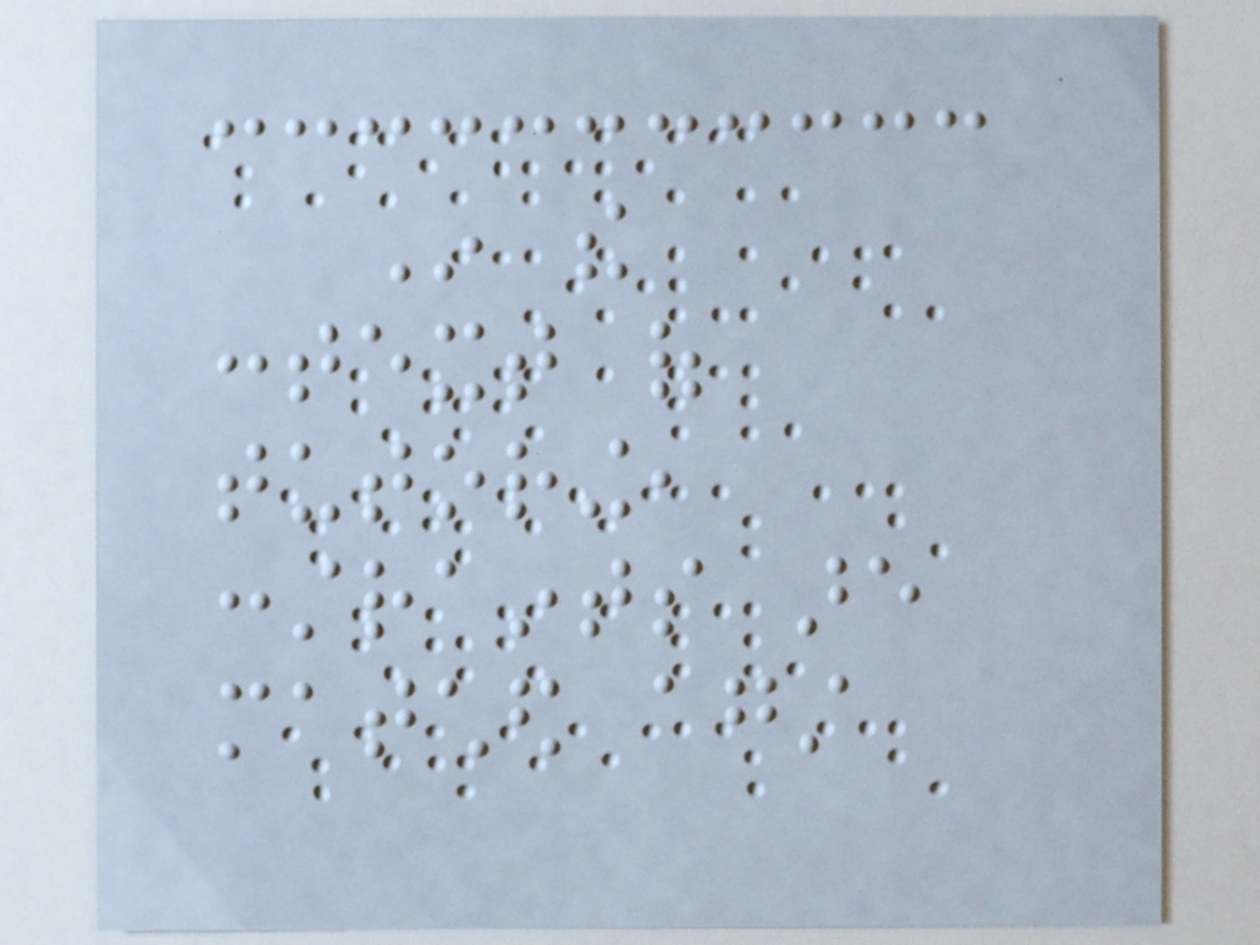In the
context of
tutoring,
constraints are
matched against
